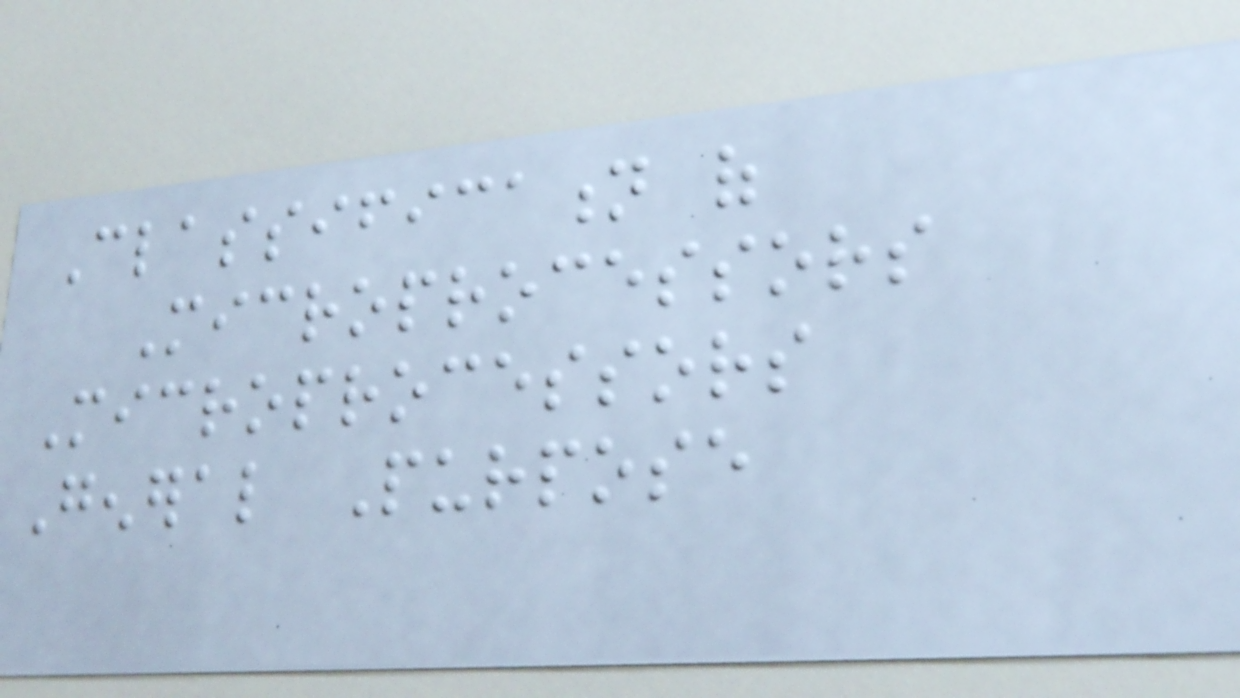Classification of
Microprocessors
Microprocessors
General Purpose
